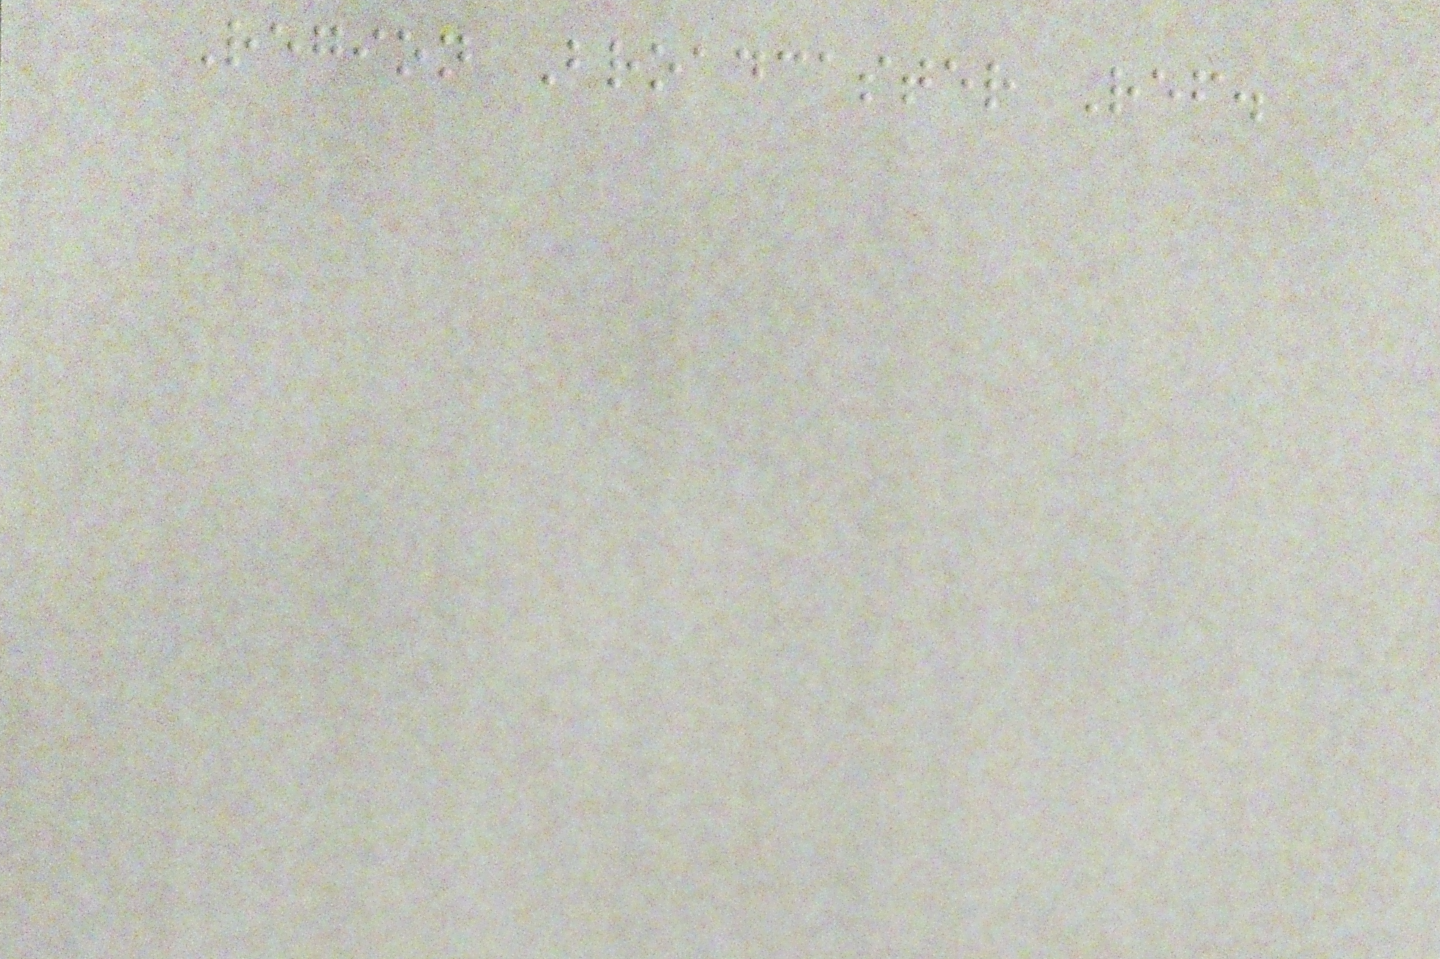Region Broadcaster Ref.
